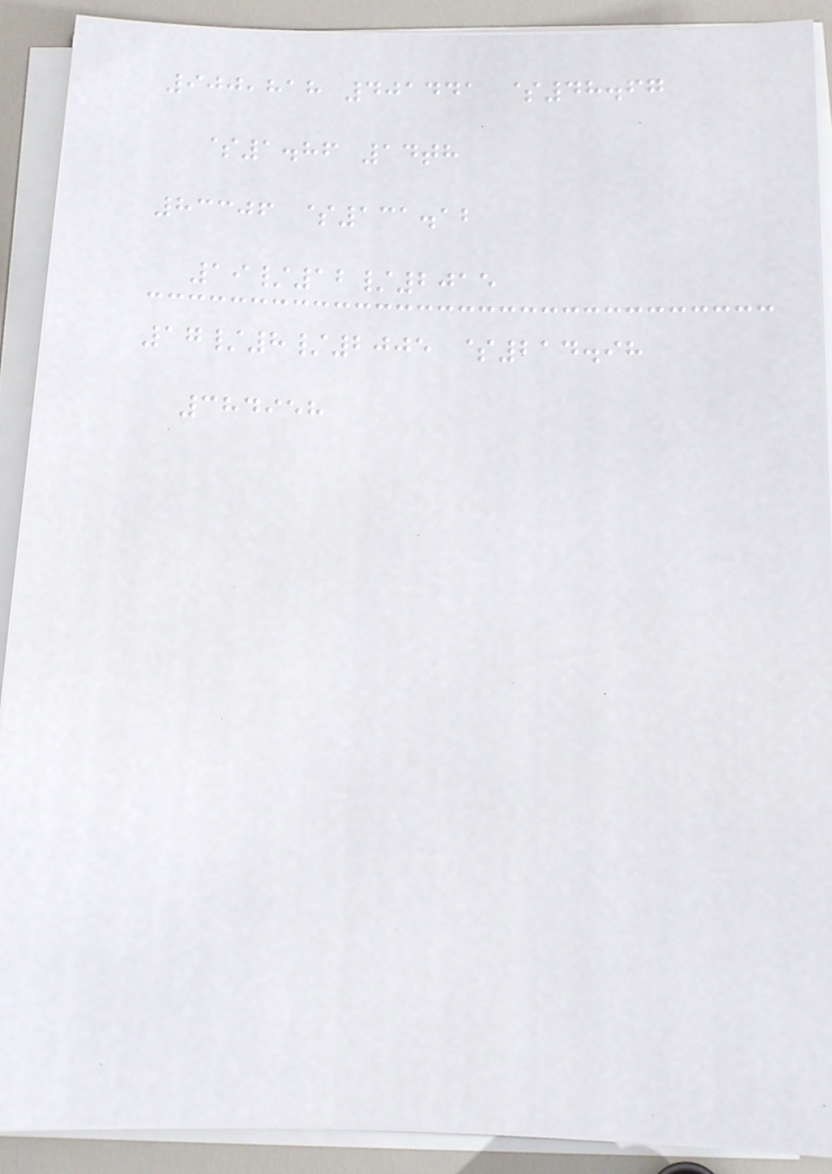900,818 401441 $48.67
$1.86 14th
83306 $131.12
19/12/2015
17/8/2005 $214.98
384958
